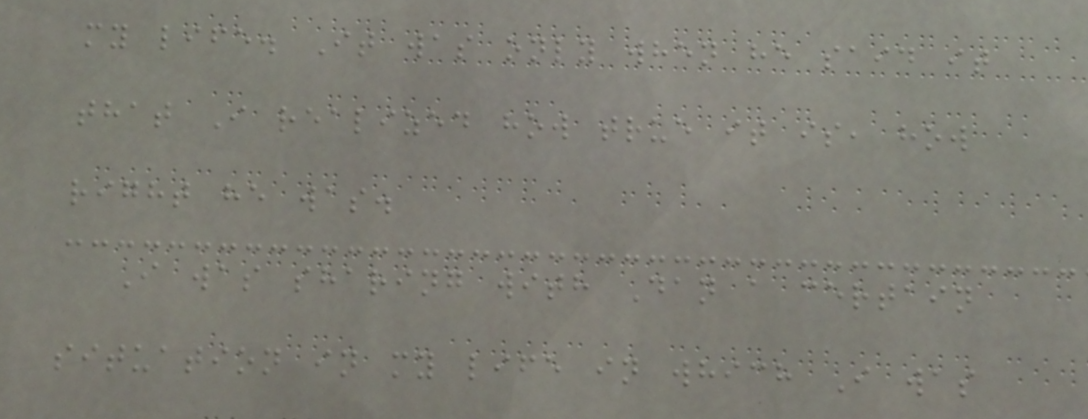my life. It was only when he said it
that I realized how true it is, how
right he was.
I was sharing with Dan a certain
situation in my life in which I was
